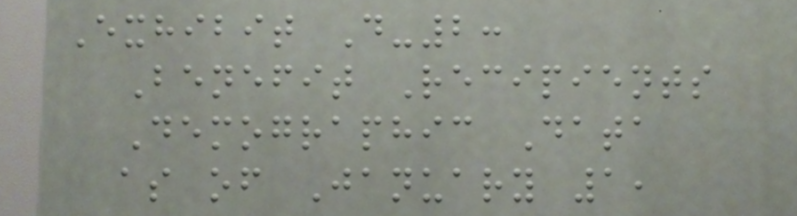Exhibit D-2:
Benefit Recipients
Demographic Data
as of January 1,
